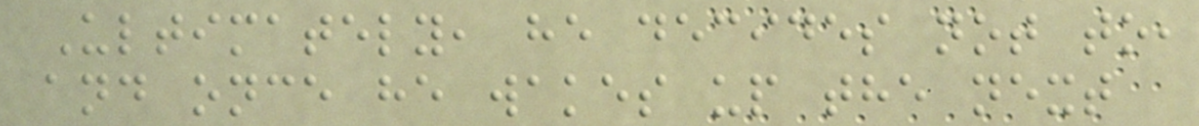Ultimately, he decides not to,
and once he wakes up the next
